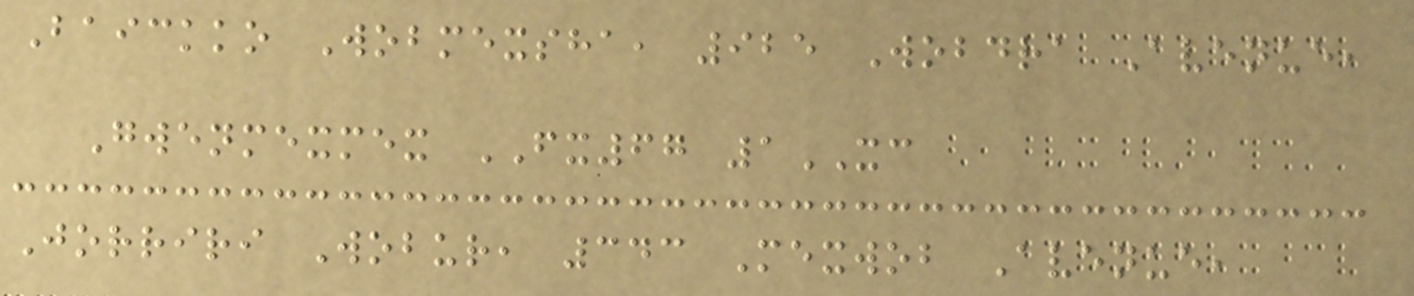Baickko Wobmexsha, 925 Wobdra Avenue,
Gwenmexmex FX67 1XC
Jorriri Wobur, 343 Mexwob Avenue,
